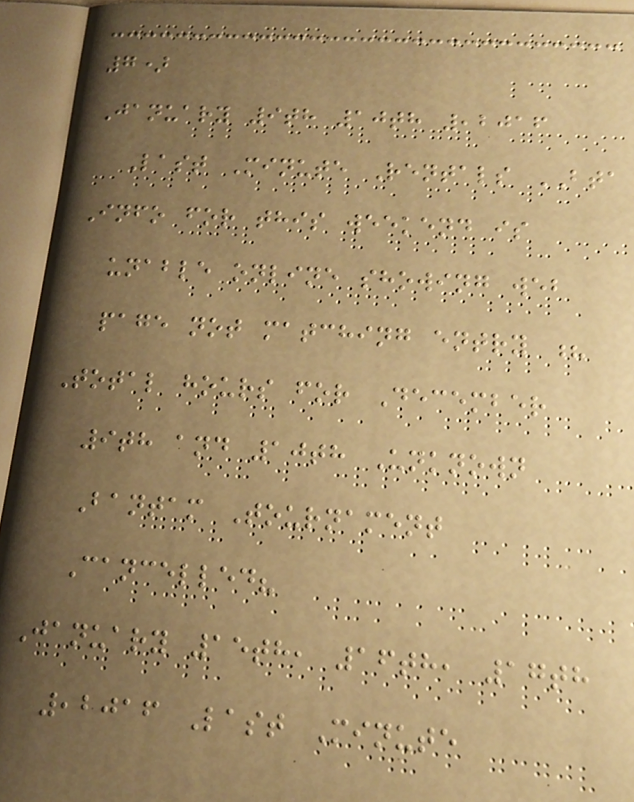7)
January 9th 10th ,2016
Last Minute Rentals BTA
Info for this weekend is
unable online showing web
page not matching entry ?
Total hours for December
9th and 10th Unknown
Bantam Tournament
Cancelled?
January 15th, 16th, 17th
,2016 Last Minute
